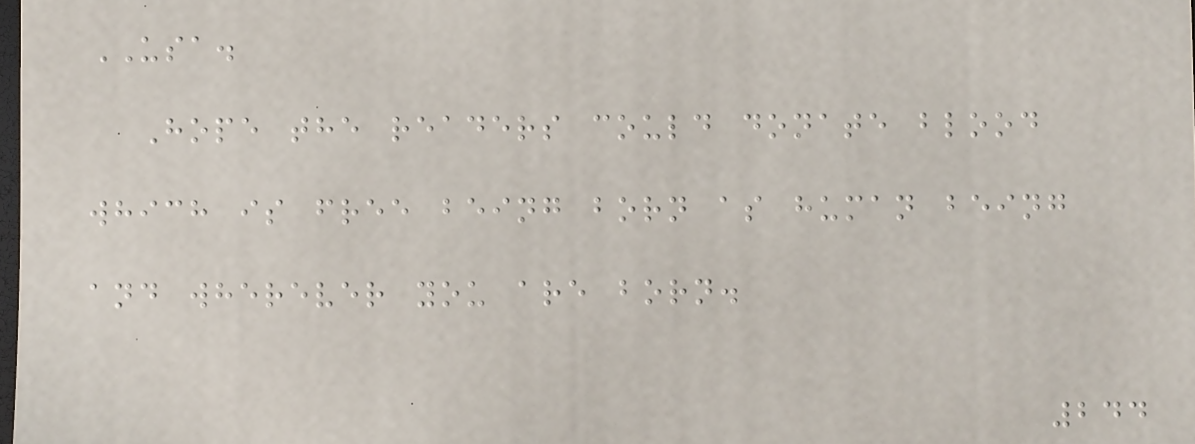USA.
Hope the readers could donate blood
which is free being born as human being
and wherever you are born.
244
